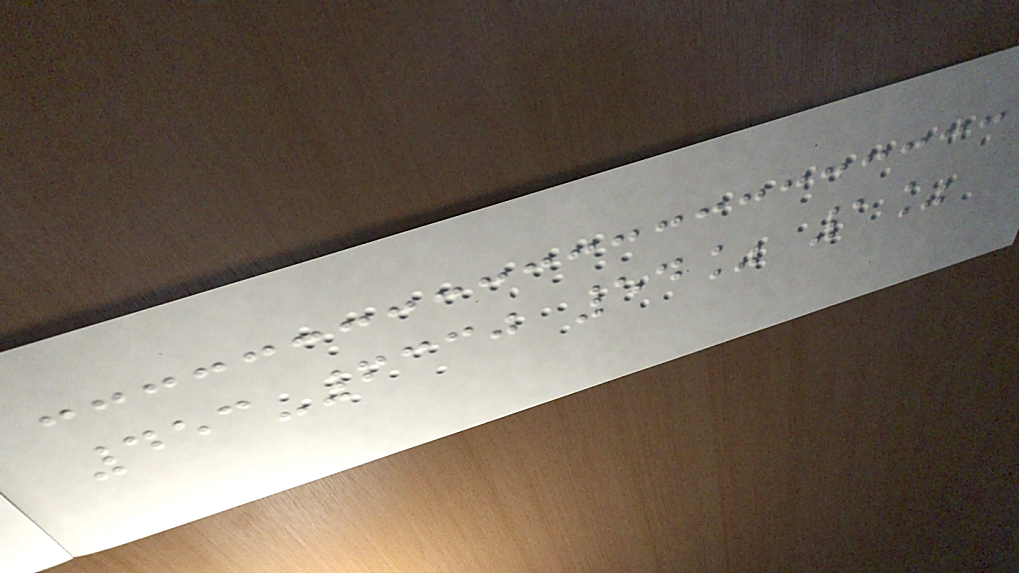453-6330 54% 1%
